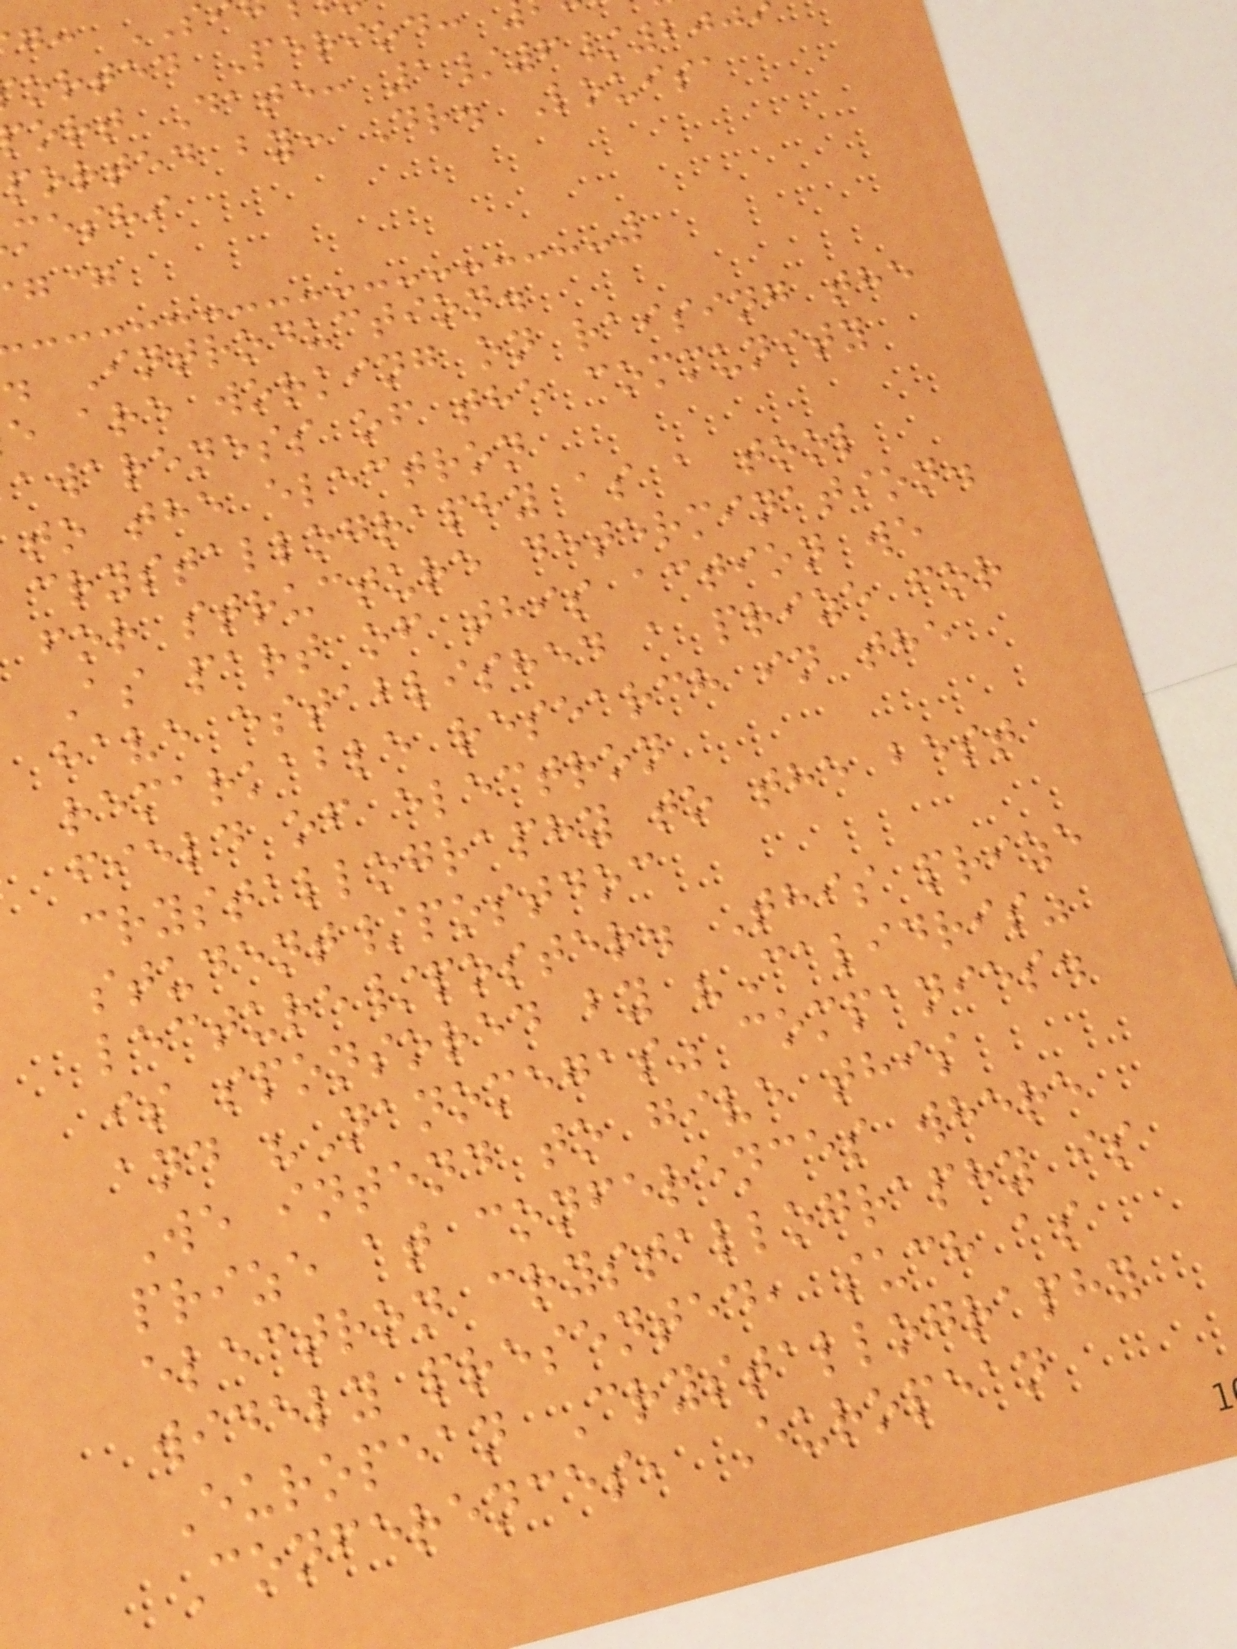orted Period:
ort Date: 1/6/200
ported by: Dr. Louisa
meshi
. Introduction.
e are working on raising the
awareness of the community
to the electron
crystallography as a tool
for structure determination.
As part of this action we
have established a prize for
remarkable research in the
field of electron
crystallography to the best
student/postdoc
lecture/poster. This prize
is sponsored by "Calidris"
and "Nanomegas" companies.
We intend to give this
prize at conferences where
electron crystallography is
widely presented, such as
European Crystallography
Conferences, European
